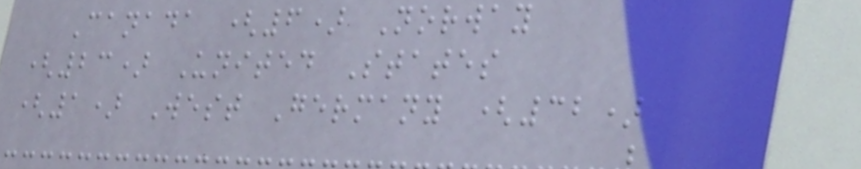Canada (6) Norway
(23) United States
(1) West Germany (32)
